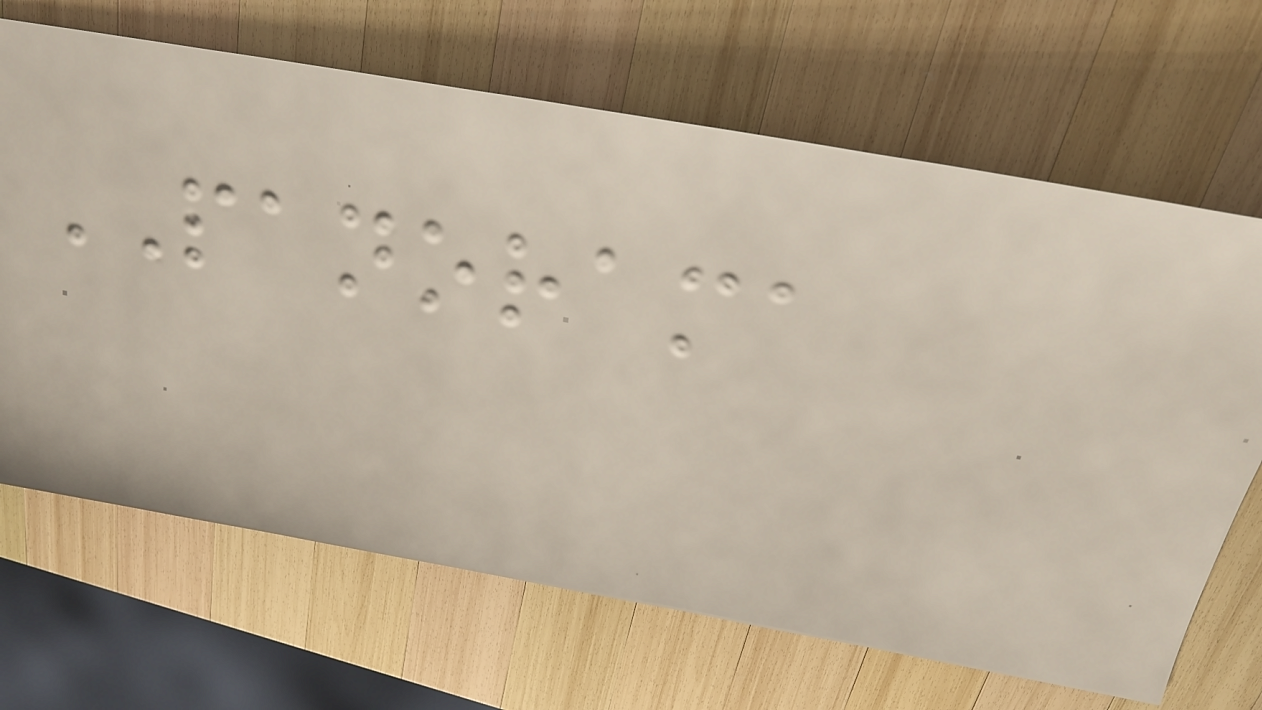PANORAMA
